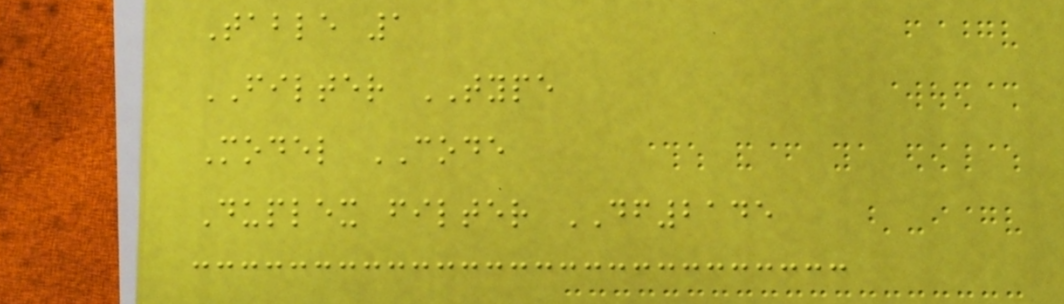Table 1
FILTER TYPE
Model CODE
Duplex filter DF2145
